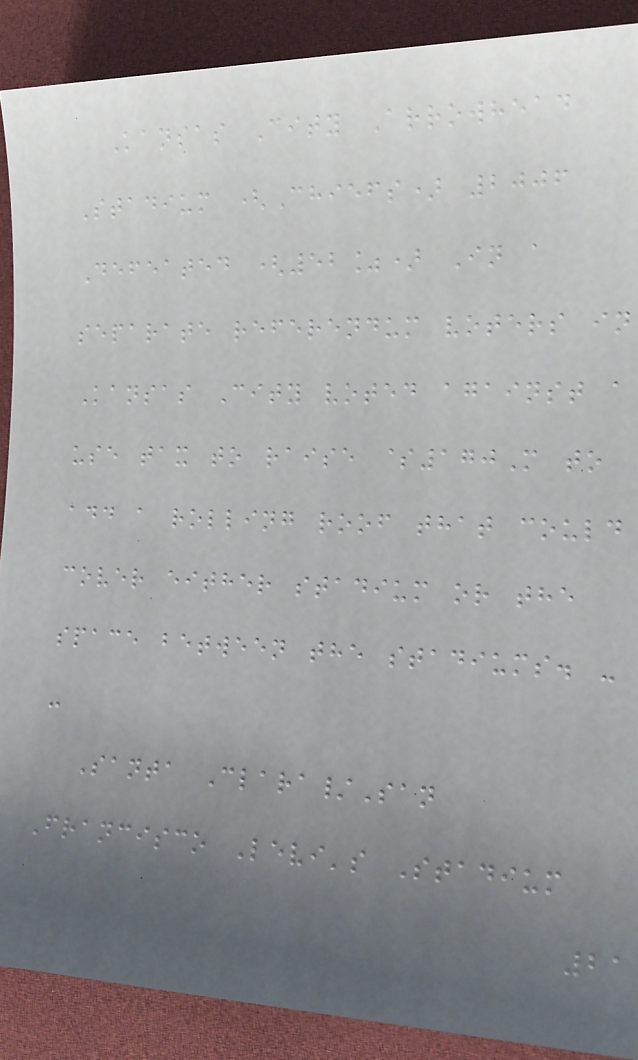Kansas City Arrowhead
Stadium (Chiefs) 2006
Defeated (52%) In a
separate referendum voters in
Kansas City voted against a
use tax to raise $170M to
add a rolling roof that could
cover either stadium or the
space between the stadiums. -
-
Santa Clara/San
Francisco Levi's Stadium
21
